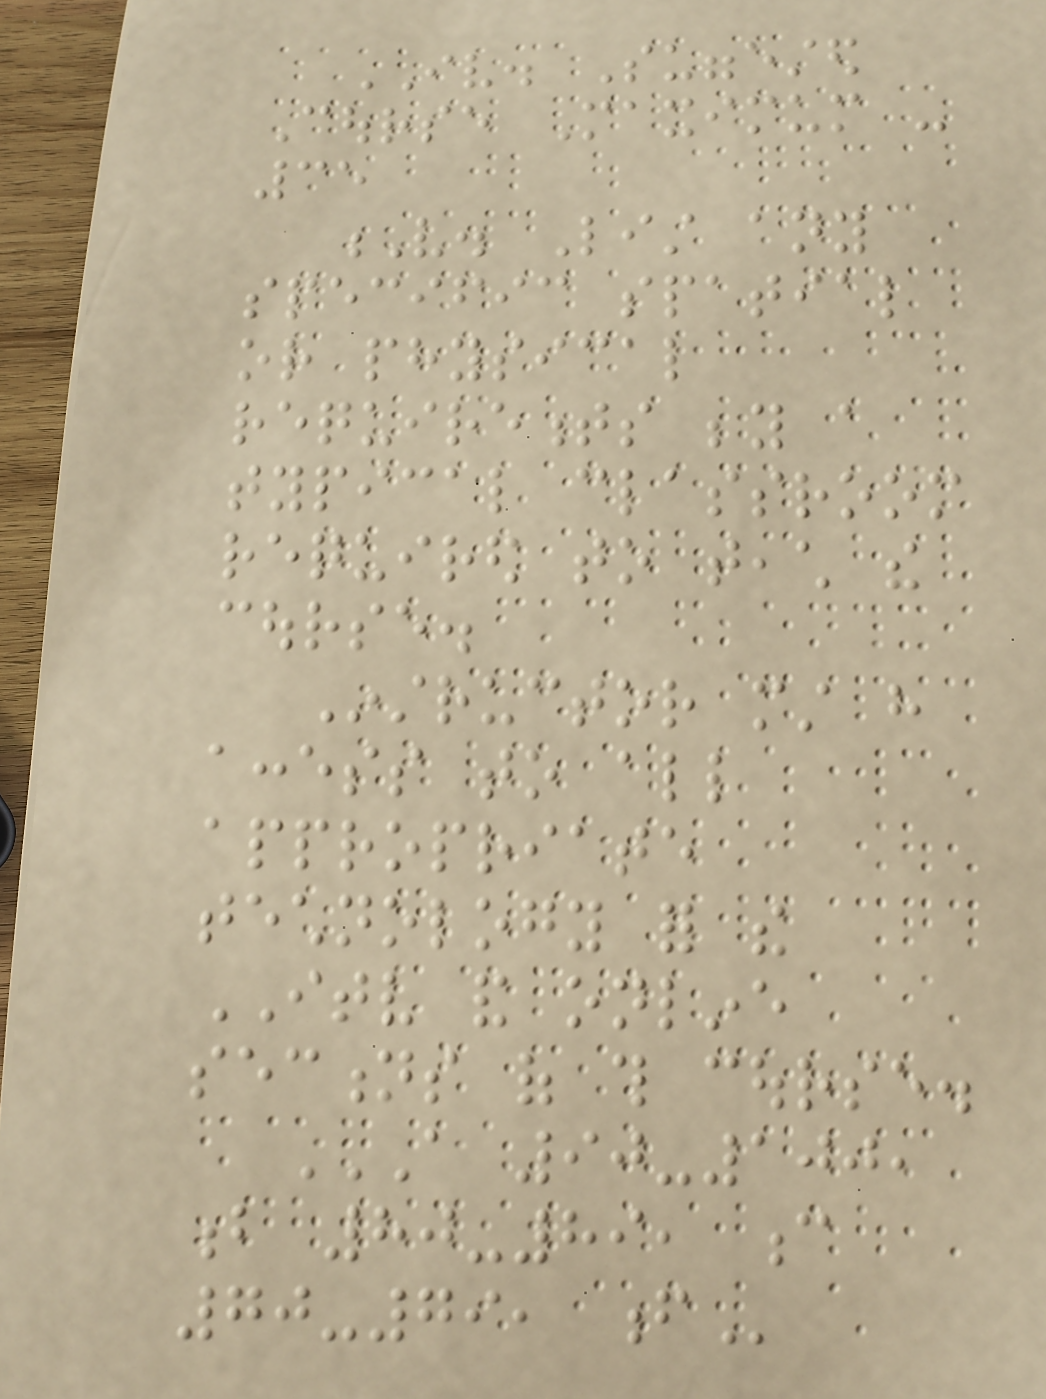IV. Suggested
Course Maximum -
35
V. List any
specific spatial
or physical
requirements beyond a
typical classroom
required to teach the
course.
Instructor must have
access to all
appropriate
technology for the
ITV and online
sections of this course.
A 90-100,
B 80-89, C
70-79, F
